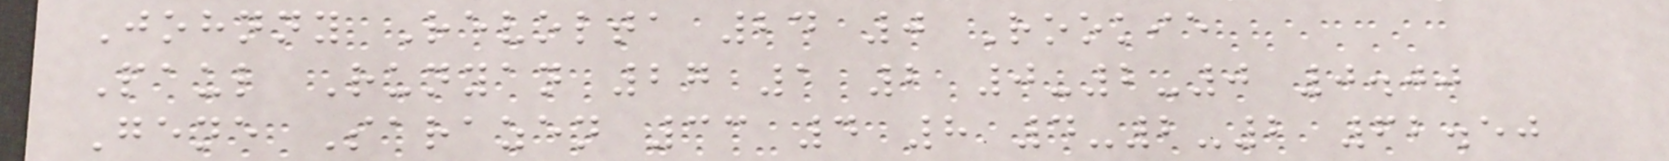Johnny Revolta 24 0 Rookie
Paul Runyan 27 1 2 0-2-0 0.00
Gene Sarazen 33 4 8 4-2-2 62.50
